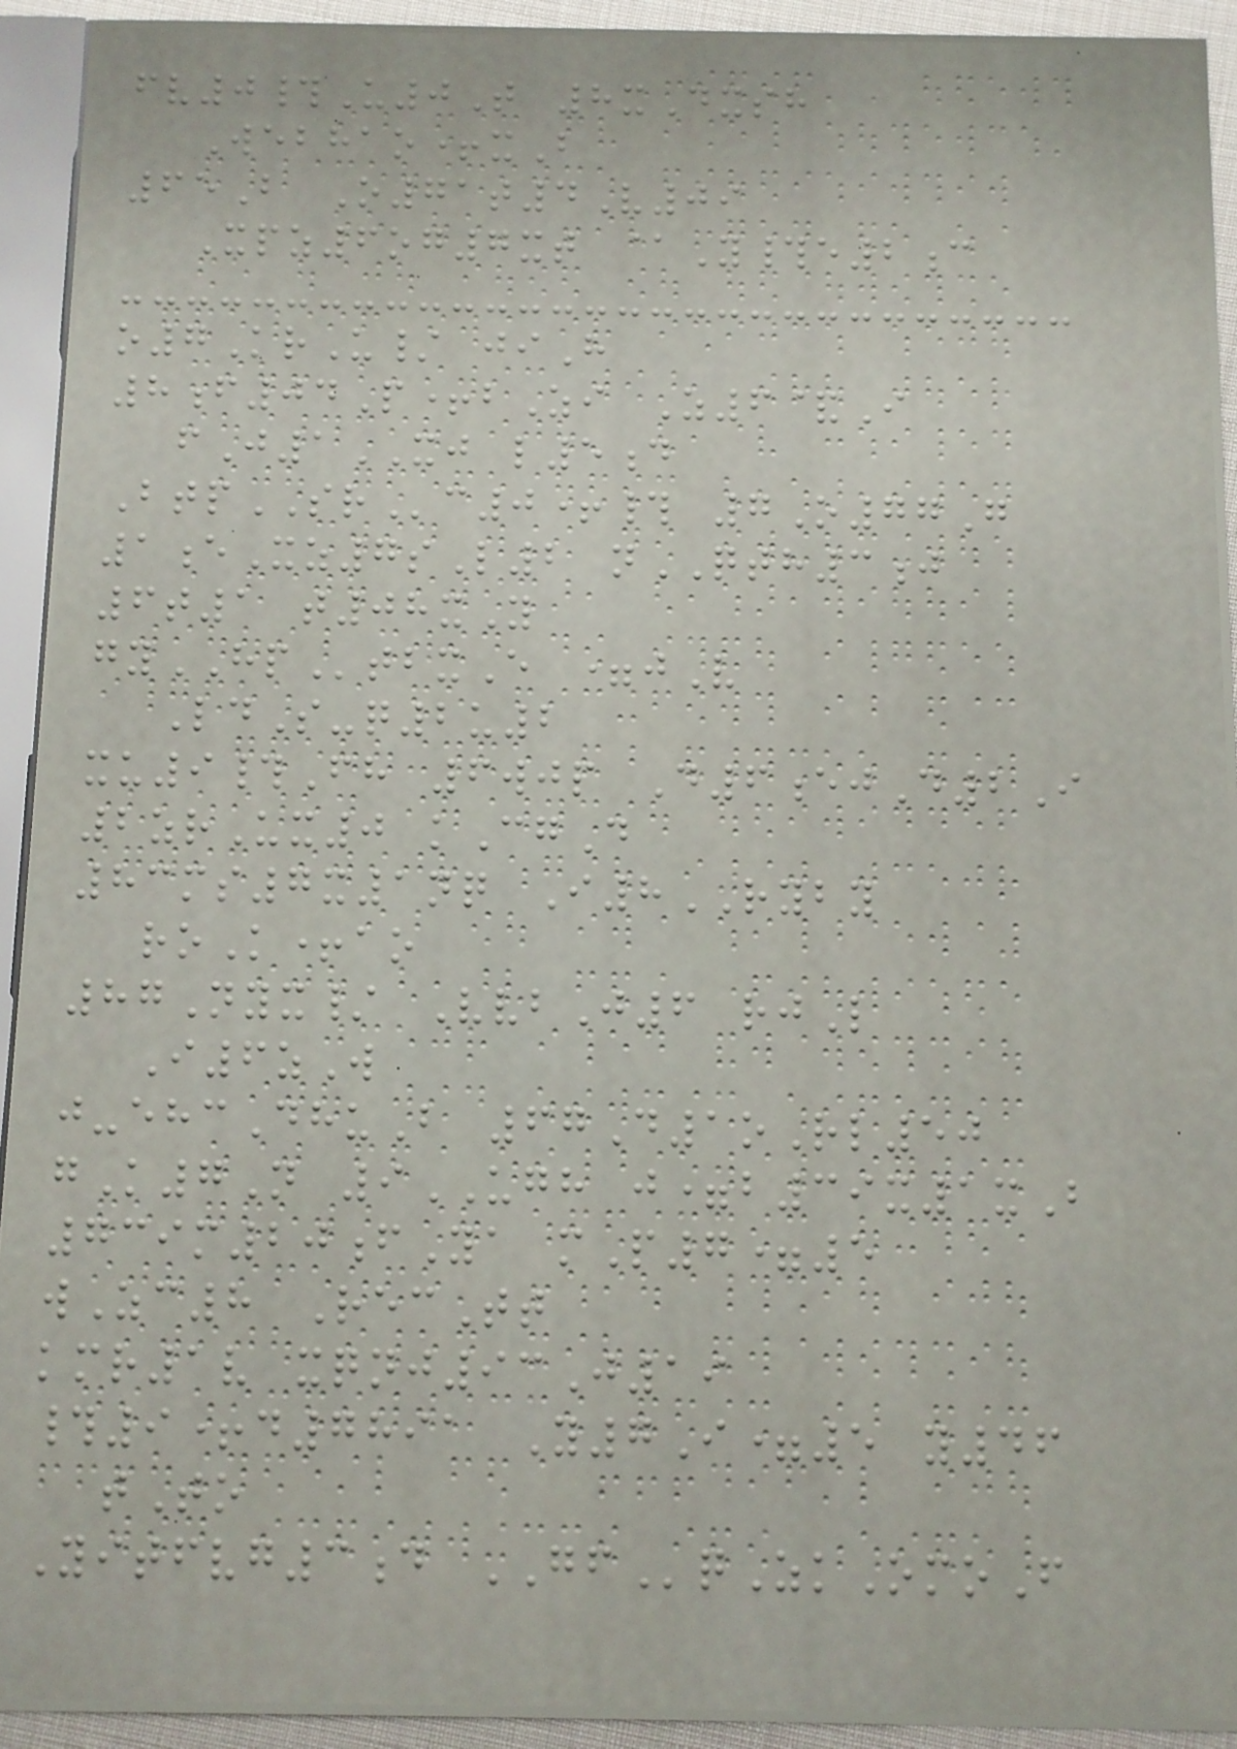fv0#U0T 8xDxsh
Webhao+xB
65B O71t4V09
Xpz6og7xt @Y#e2c
o7KrU/ jiH
8f04P+bZi Z6&I
fJ1XJ l5d
BtpSRc0+# 7O77G
1eXz7sL2 nQTH3j
6t1 t08xY
gyHPtbxE =jV
LdS-q2u2
xu9#Fh 6wjp D6ejD2I
2zrUx0 kCgD
83ms7x1nq I8RYBY
roK+ao
87Nyx/ VvbJ6 rjL
I6zW
j-ehcDhuB 67D1oRl50
gK7N 9UGH j=b39x1xB
739m20fYa mP7=5
wZc8 RecTt
kmr1v xqnj93J19
#9+d7891 Y7I=5 y46
tTo
Yitfvg3d GFqZkOmoF
